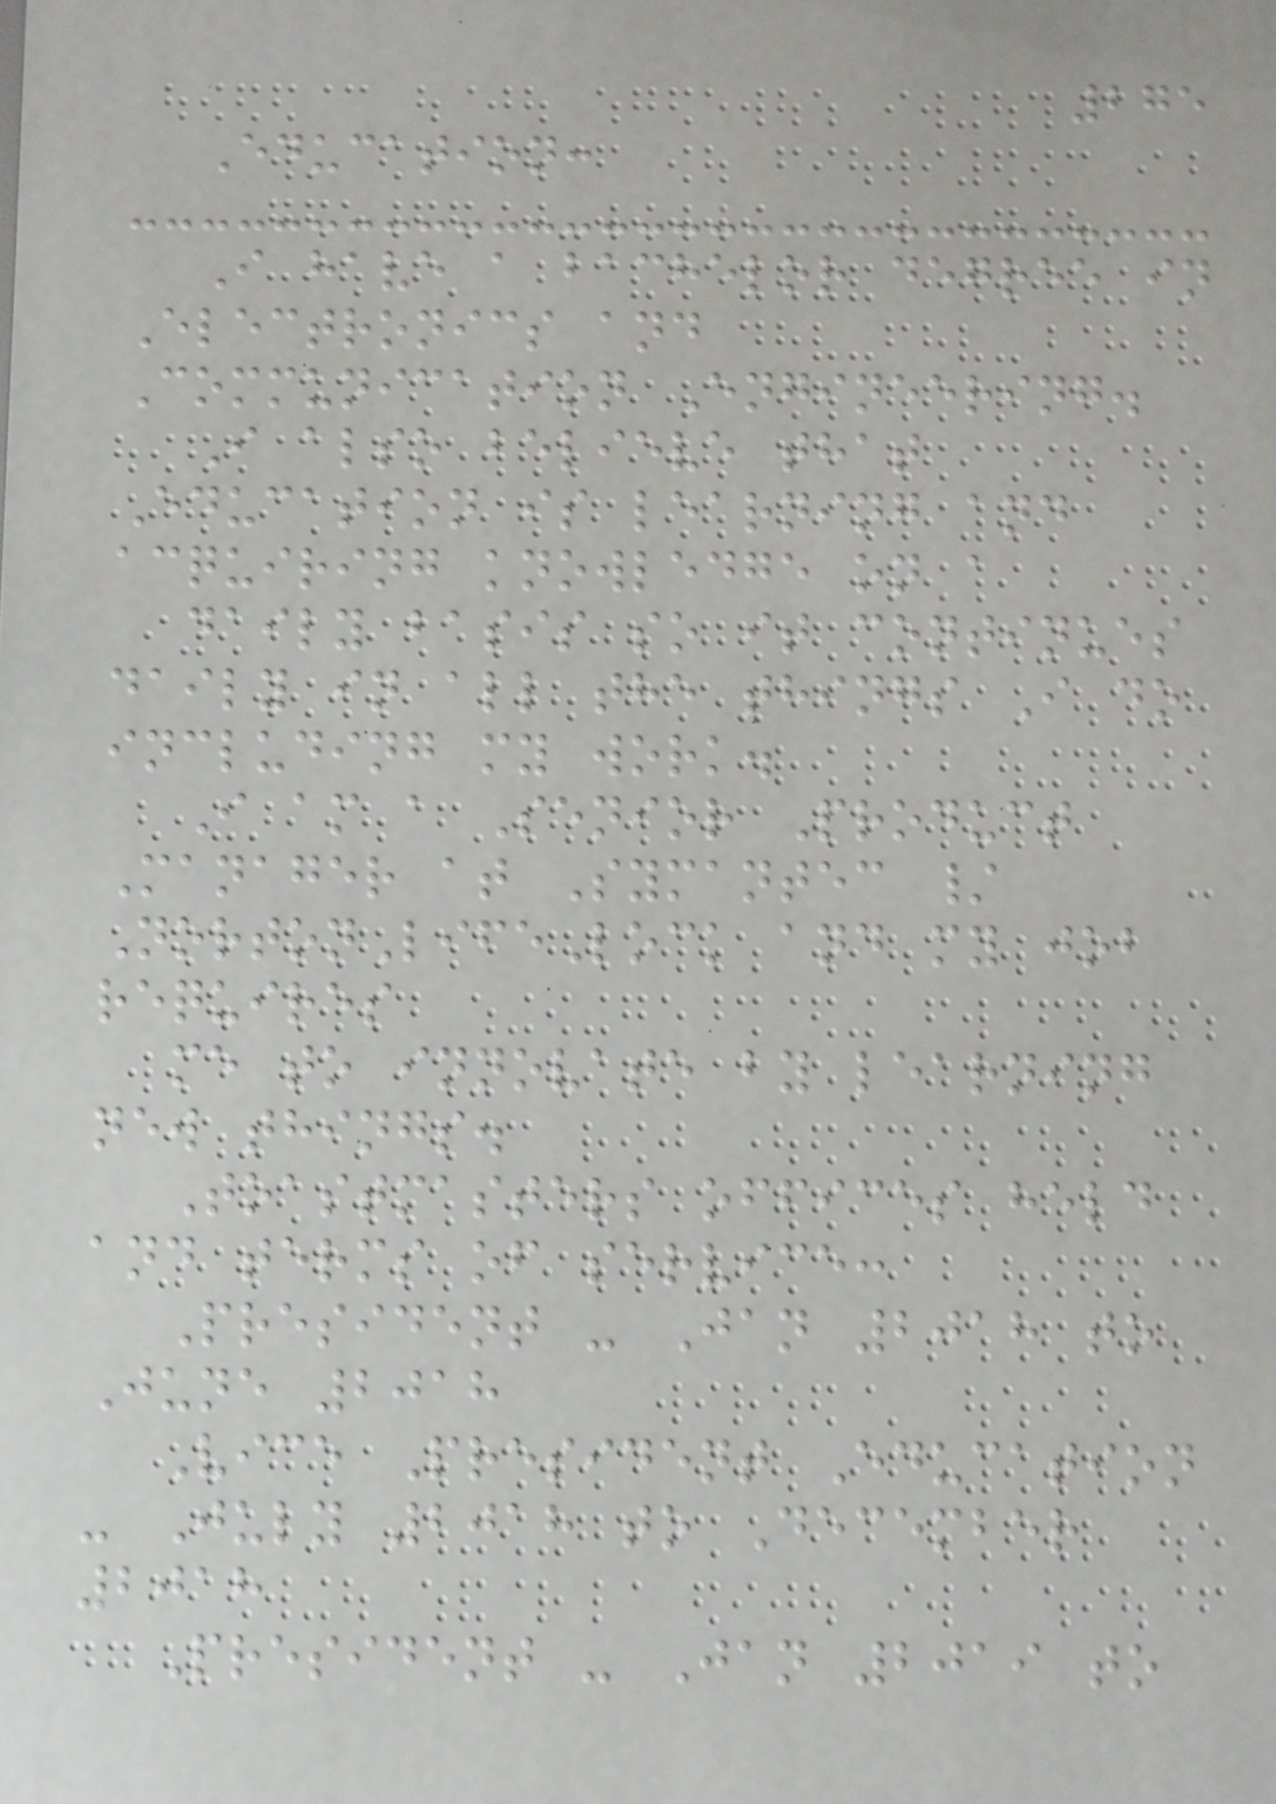275
Education:
I have a bachelor degree in
Electronics and
Communication Engineering.
I also believe that
Education is learning and
acquiring knowledge on a
daily basis so it continues
daily in all the things I do
including my work.
I am a Senior Product
Manager at Symantec /
NortonLifeLock and my job
requires
me to innovate by learning
new things.
Toastmasters offices held
and terms of service:
President - Jan 2018 to
June 2018
Vice President Education
- July 2018 to December
2018
President - Jan 2019 to
